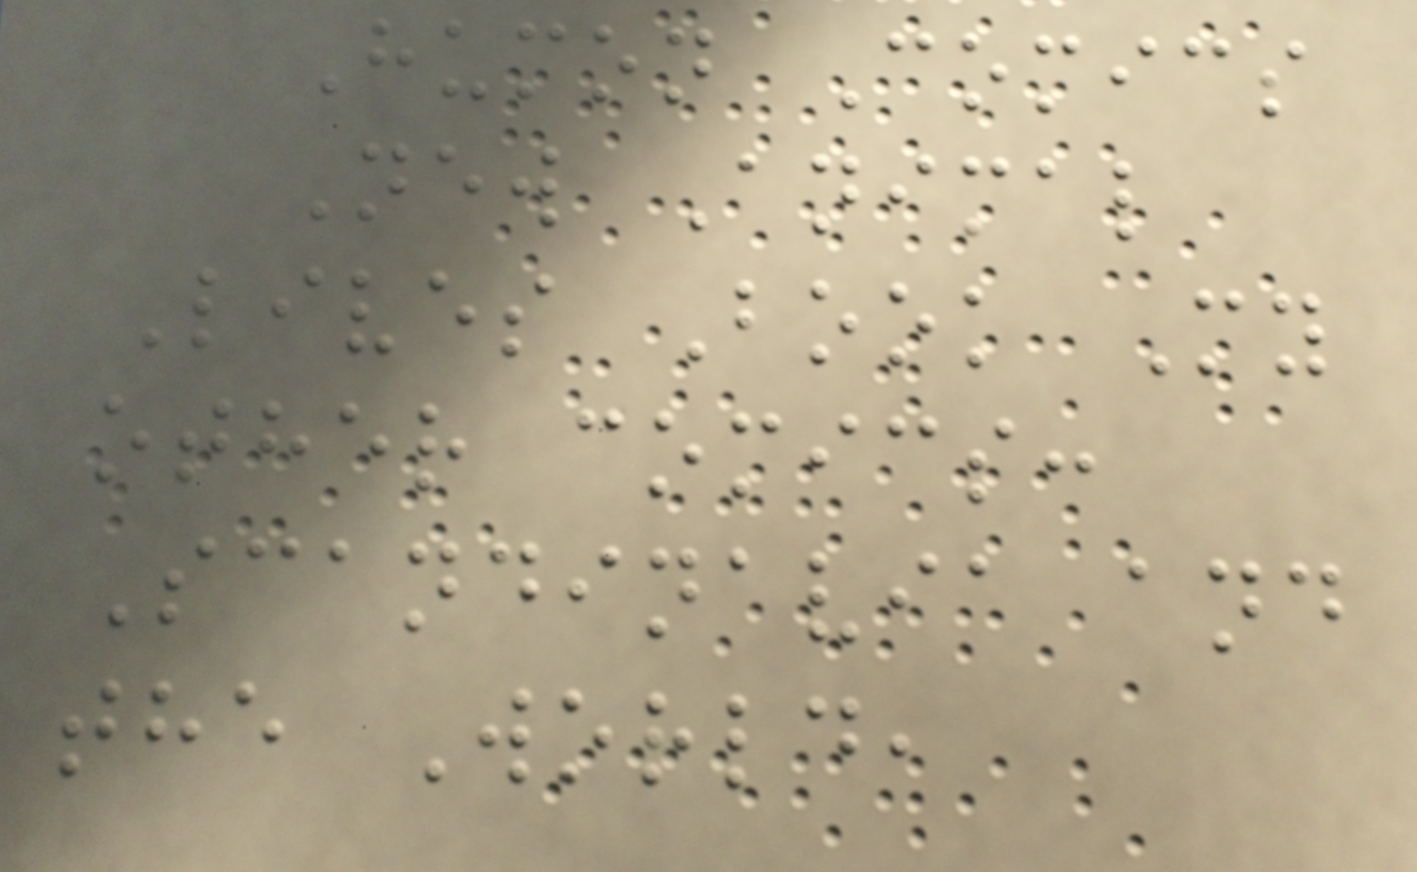Humon Comics
New Animal
Lives Book My
other comics:
Scandinavia and
the World,
